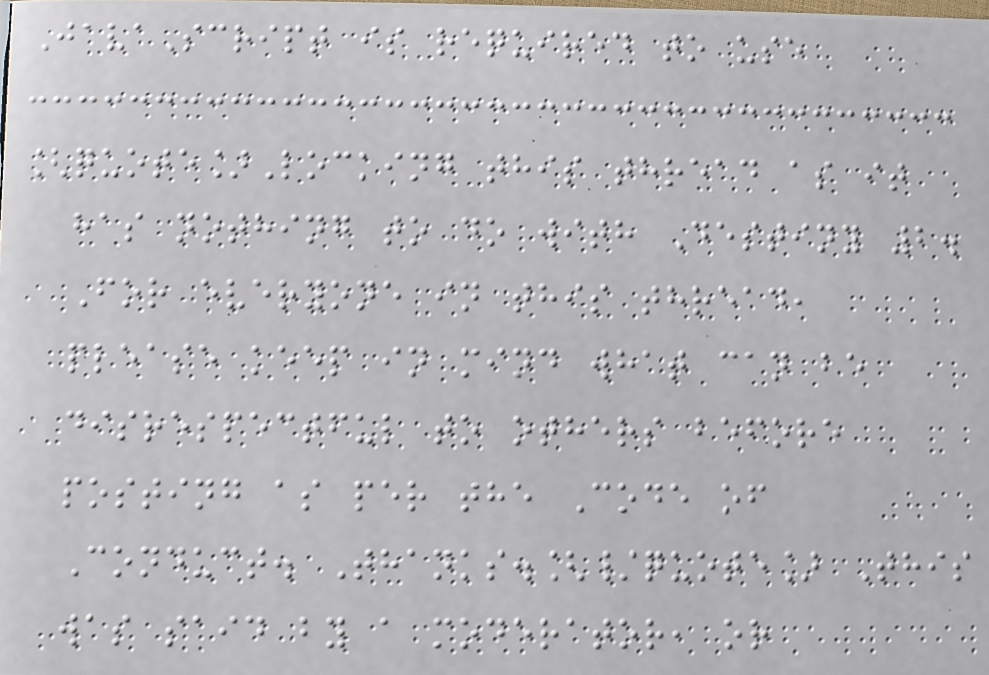JavaScript is required to use
[quote]Locking this thread as it
has nothing to do with Destiny 2.
For everyone in this thread,
please keep in mind what can be
disrespectful to others before
posting as per the Code of
Conduct. Thanks.[/quote] This
was said by a moderator, or
